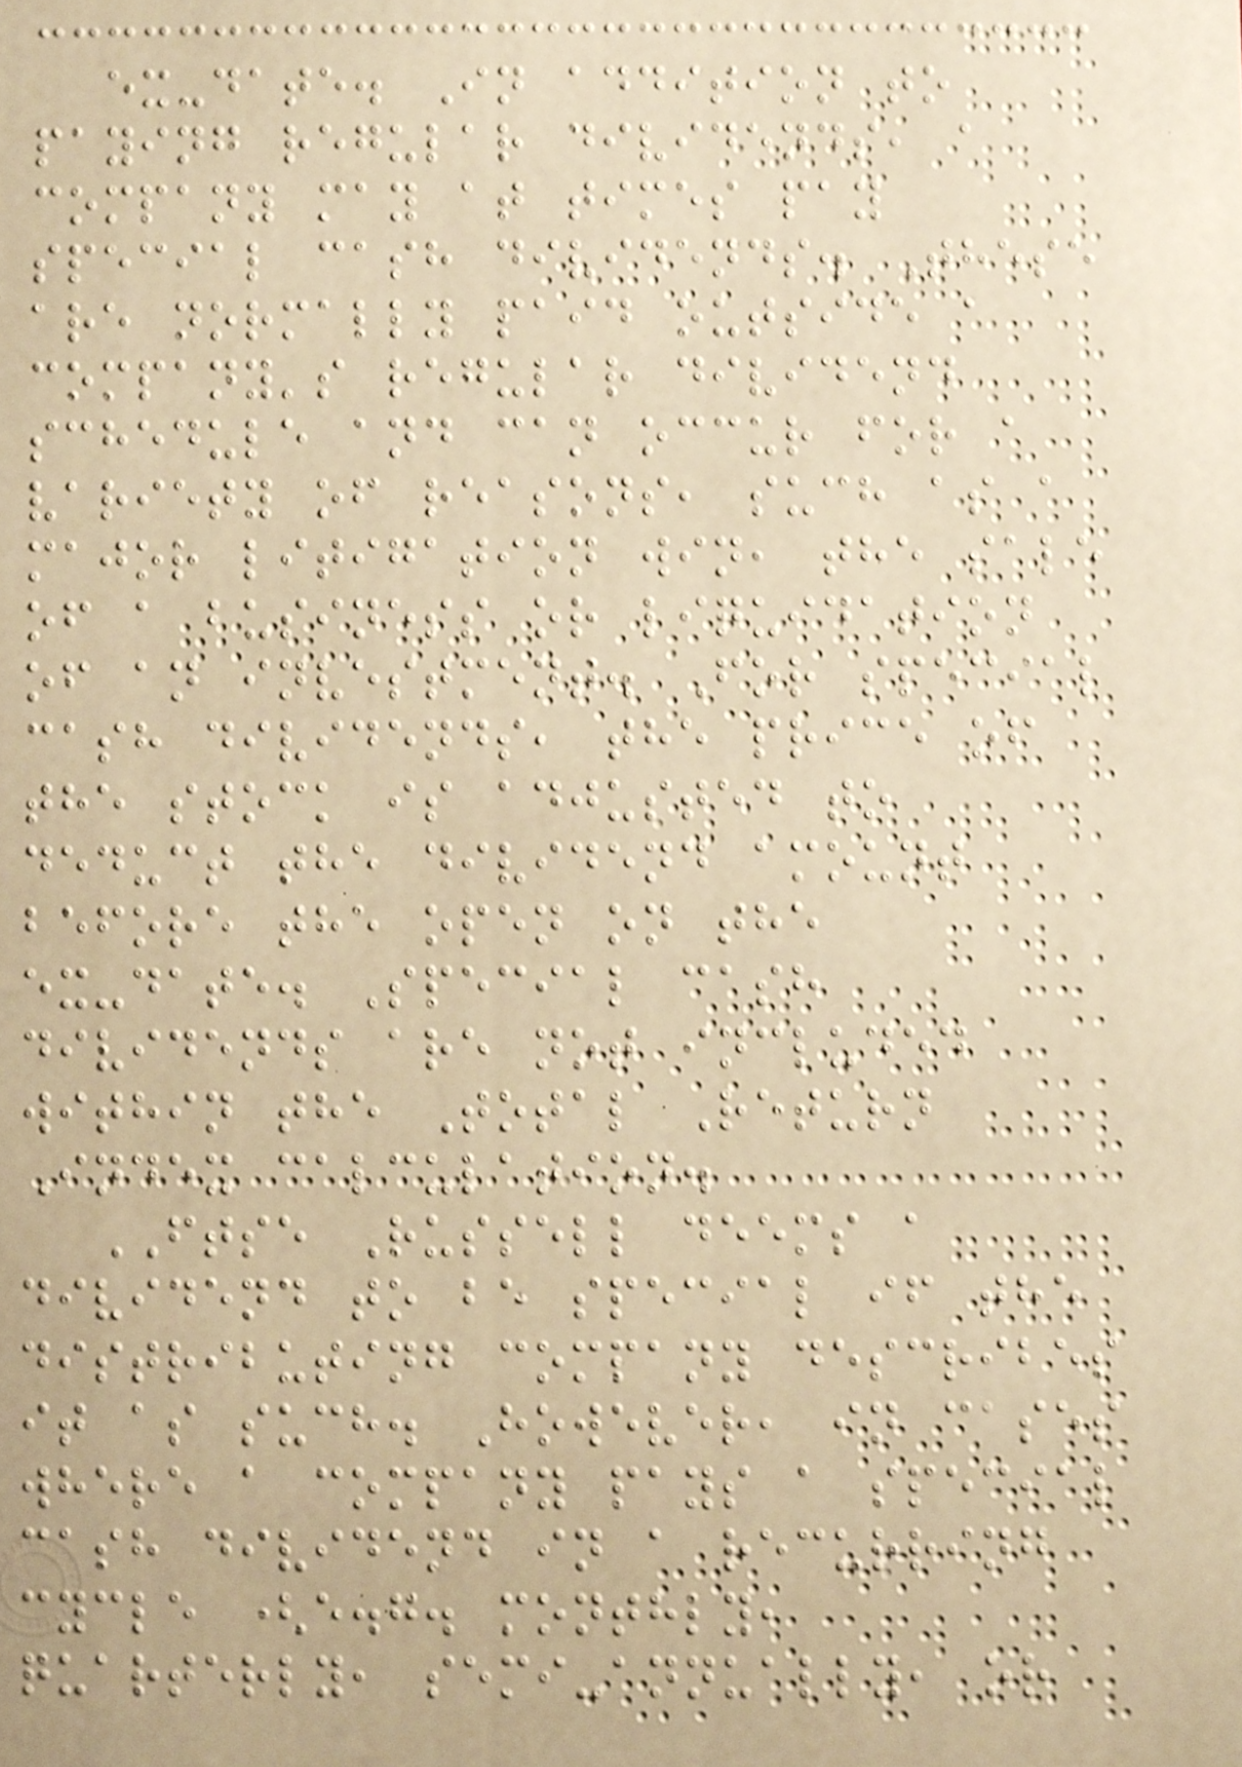ex-date. In addition to
paying regular dividends, a
company may at times pay
special cash dividends. These
are normally paid outside a
company's regular dividend
schedule and can occur for a
variety of reasons, such as a
major litigation win, the sale
of a business or liquidation
of an investment. For special
cash dividends, the price of
the stock is adjusted to
deduct the dividend amount
before the open on the
ex-date. Special cash
dividends are not included
within the Total Return
Index calculation.
FTSE Russell deems a
dividend to be special if the
distributing company describes
it as such. However, in cases
where a company pays a special
cash dividend in a recurring
cycle (e.g. monthly,
quarterly, semi-annually, or
